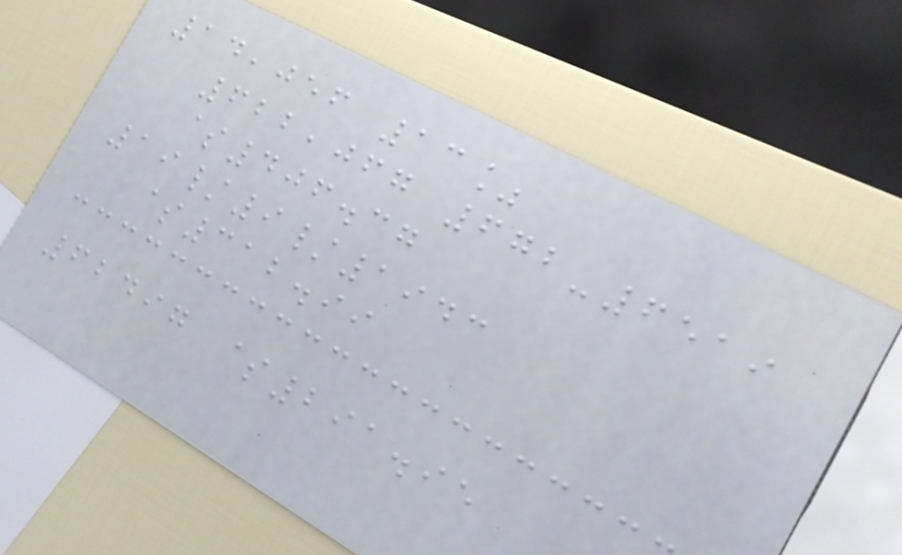14,056 13%
622,067 672-6519
$406.37
19/9/1943
$312.99
62497 $291.95
